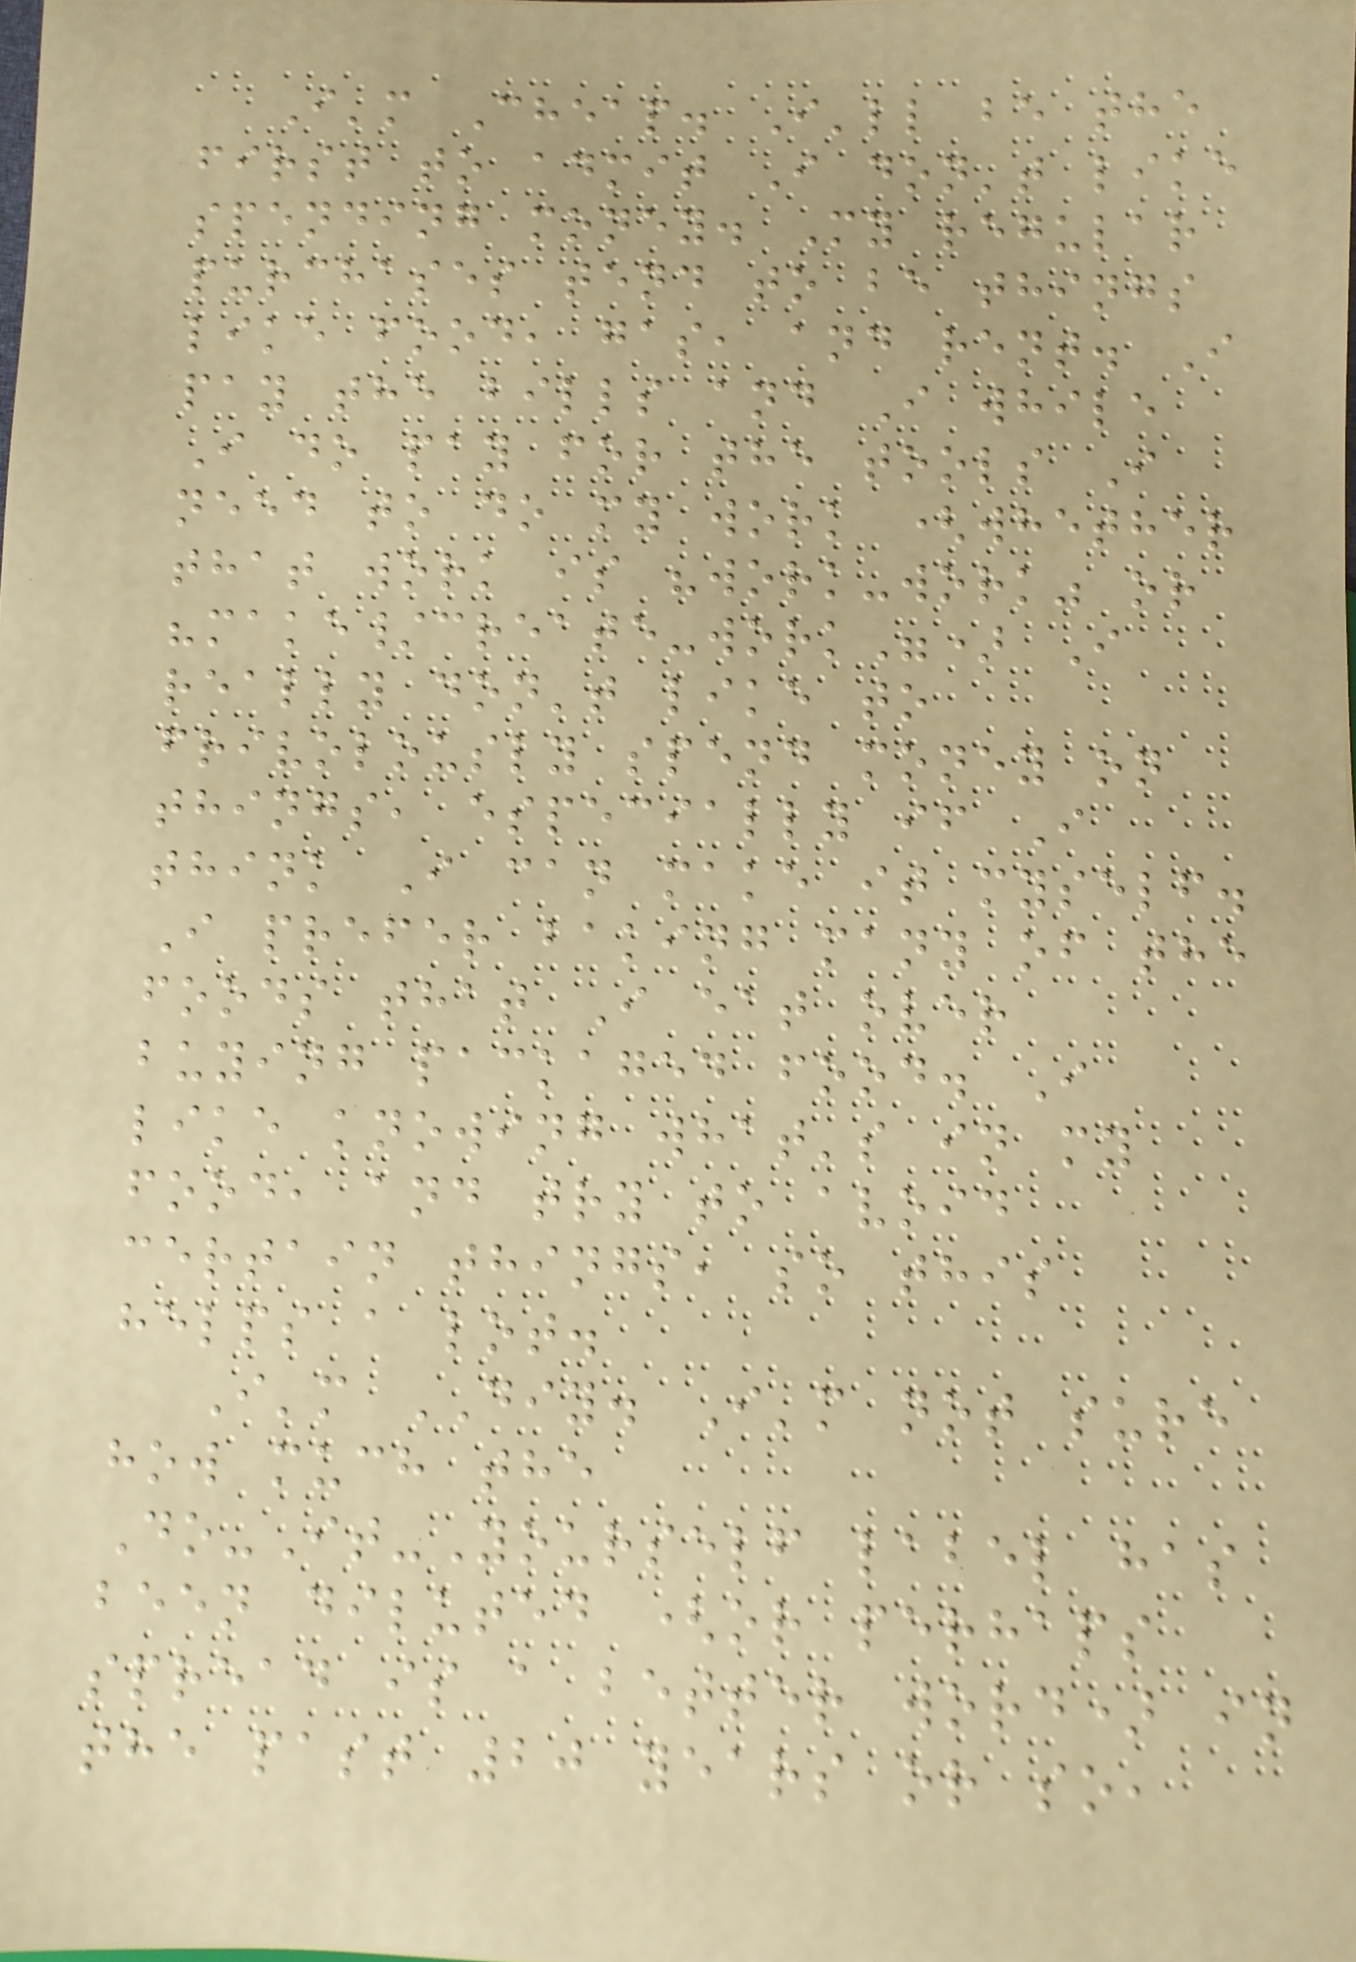I'm Cheap. I'll be the
first to admit I don't like
spending money. My regular
purchases tend to be things
like food, gas, and rent. I
pay the bills and I while
I do pay for the tools I
need to do my work (whether
that work is "work-work" or
"make/create-work") I
really don't like to
frivolously spend money on
things, especially if I
think I can make it myself.
I prefer baking many of the
foods that I eat over
buying packaged food. I
like knowing what's in my
food, and try to avoid
certain things, so this
helps a lot.
I'm DIY. I'm not sure
how much the
Do-It-Yourself label has
been diluted (or perhaps
spread is a better word) in
the past 20 years or so,
